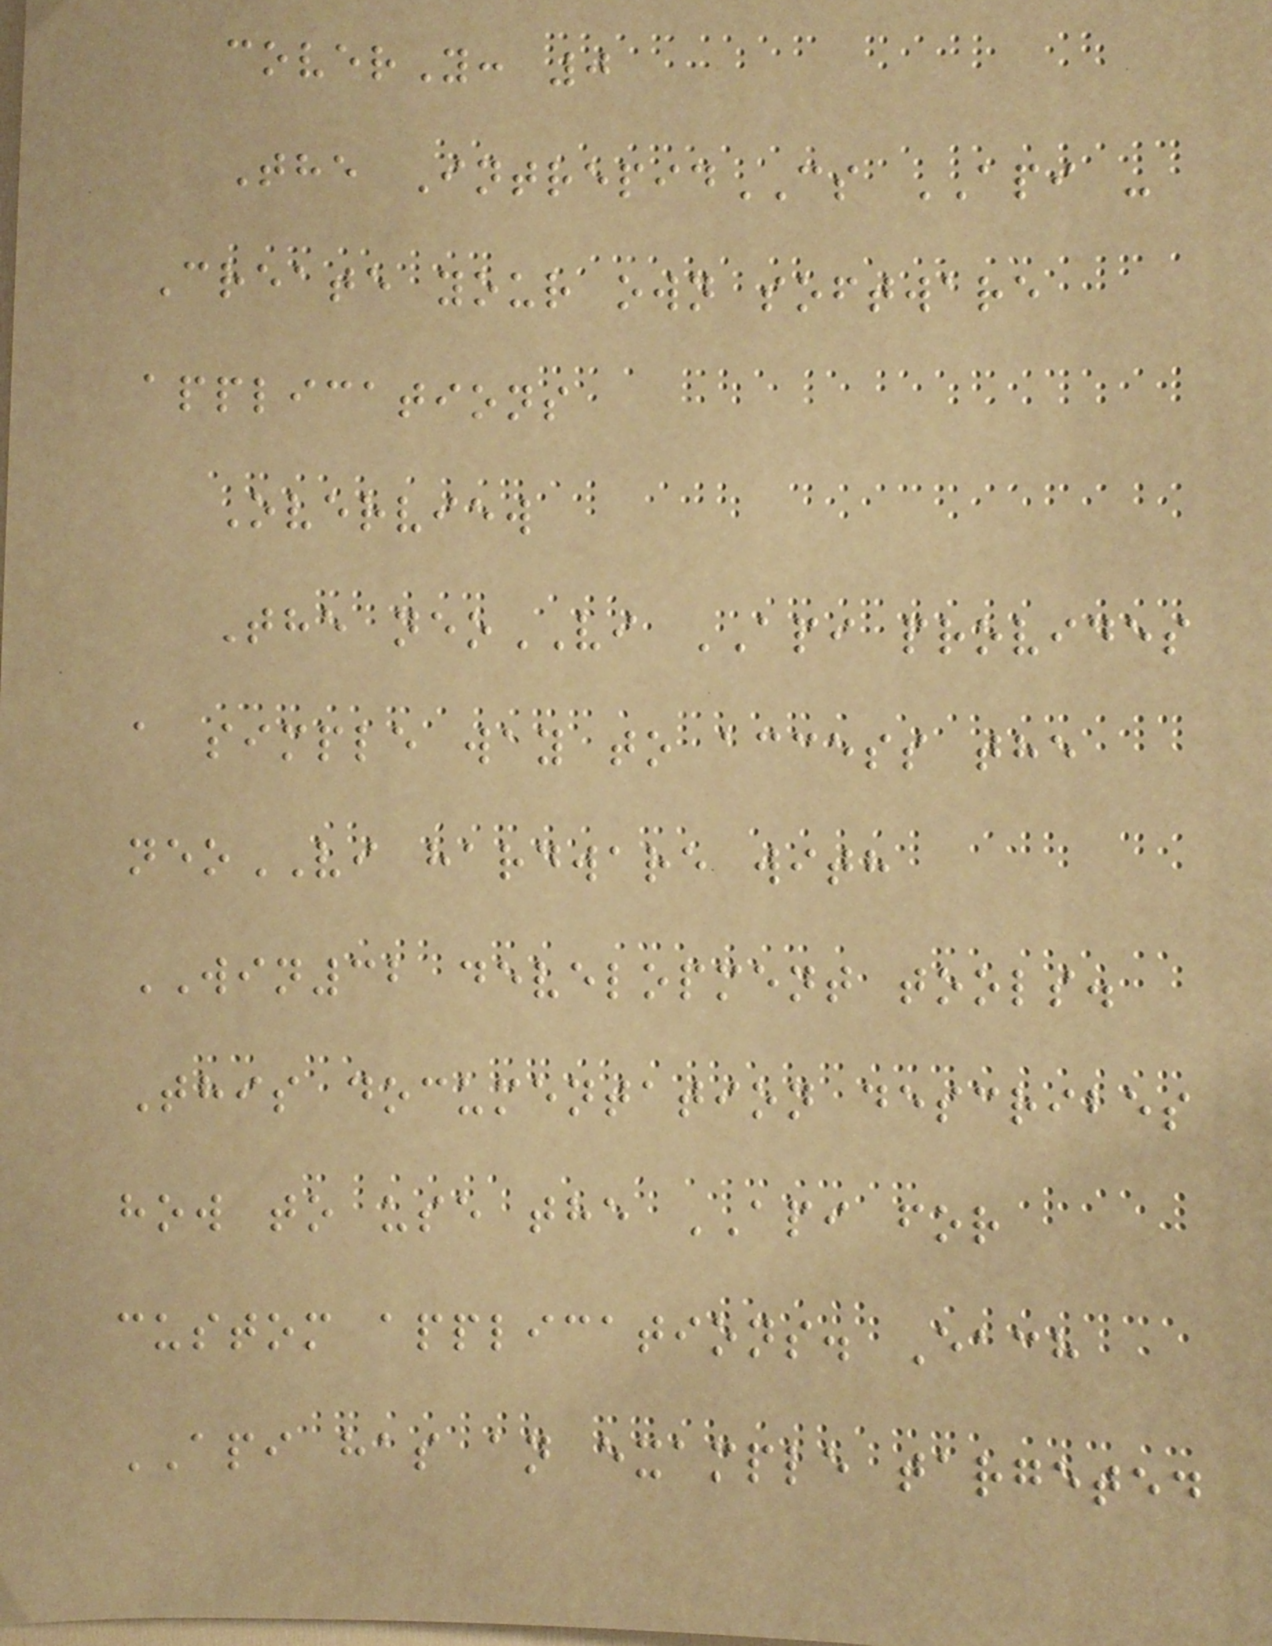coverY: 0
The IntrepidCS API -
Create your own software
applications
Overview
The neoVI API provides
a simple way to access the
neoVI hardware with
WIN32 development tools.
This documentation describes
how to use the API for
custom applications. Each
API has an example targeted
